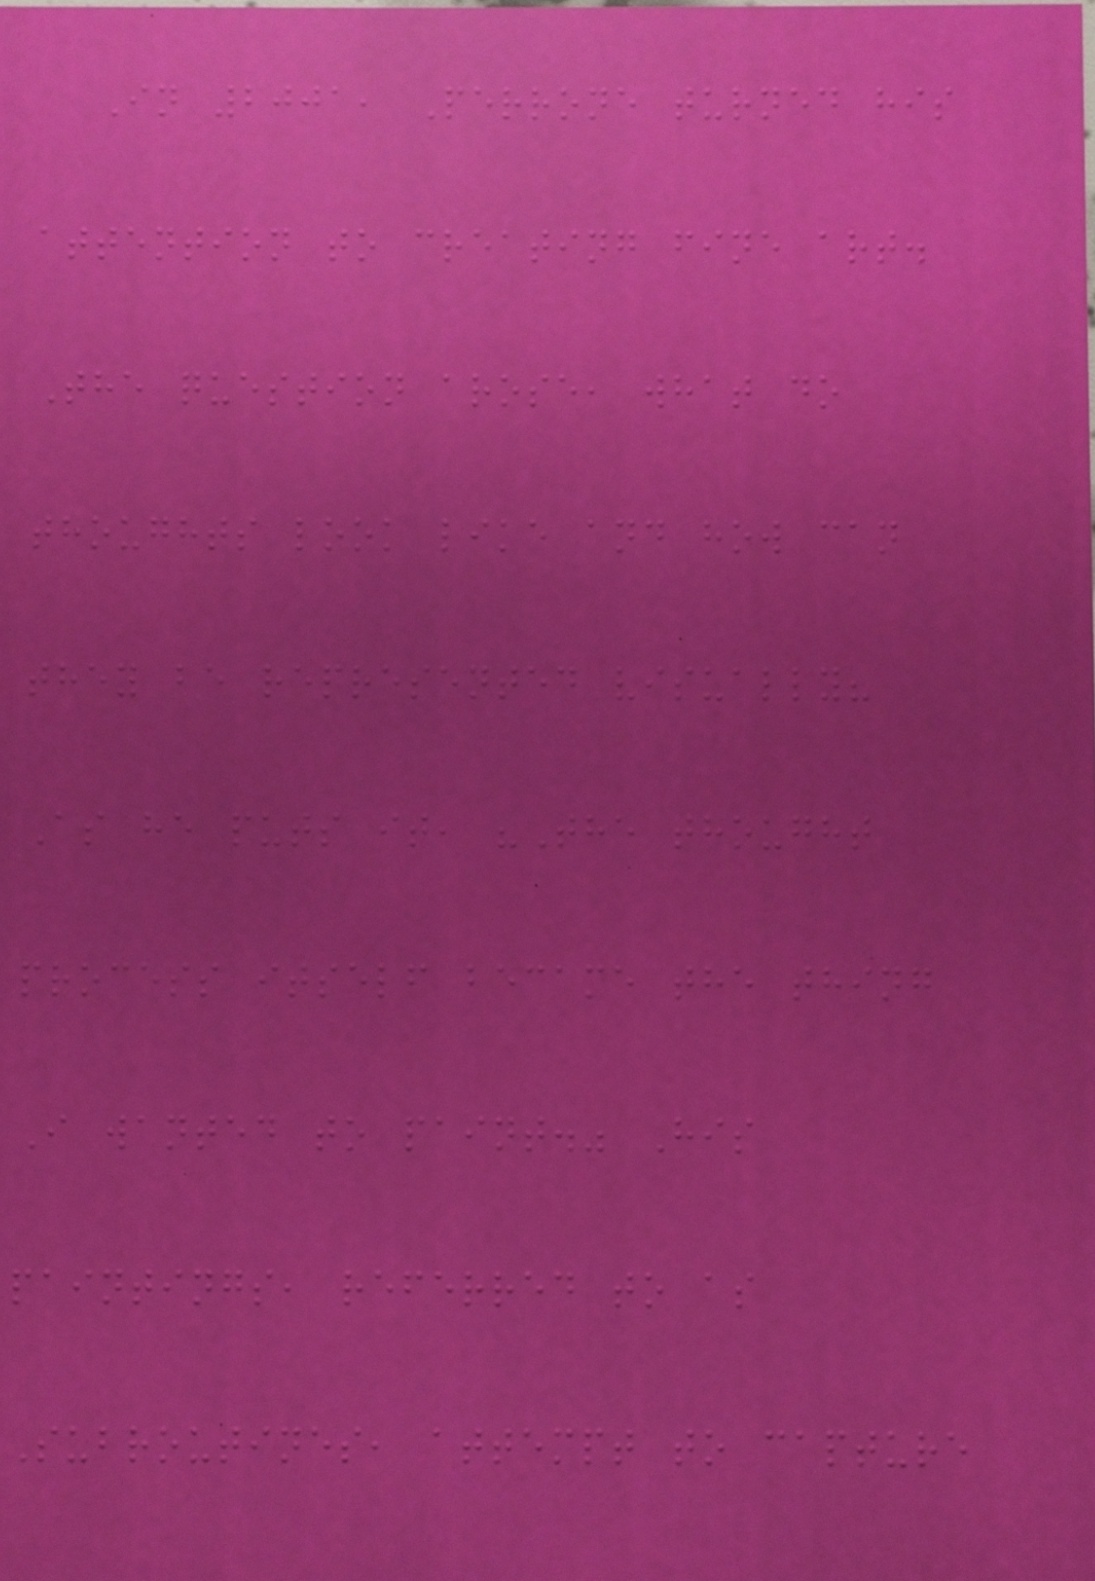In 2001, Perrone turned his
attention to creating fine art.
The question arose, what do
thoughts look like and how can
they be represented visually?
As he puts it, "The thought
process itself became the thing
I wanted to paint." His
paintings, referred to as
Subroutines, attempt to capture
